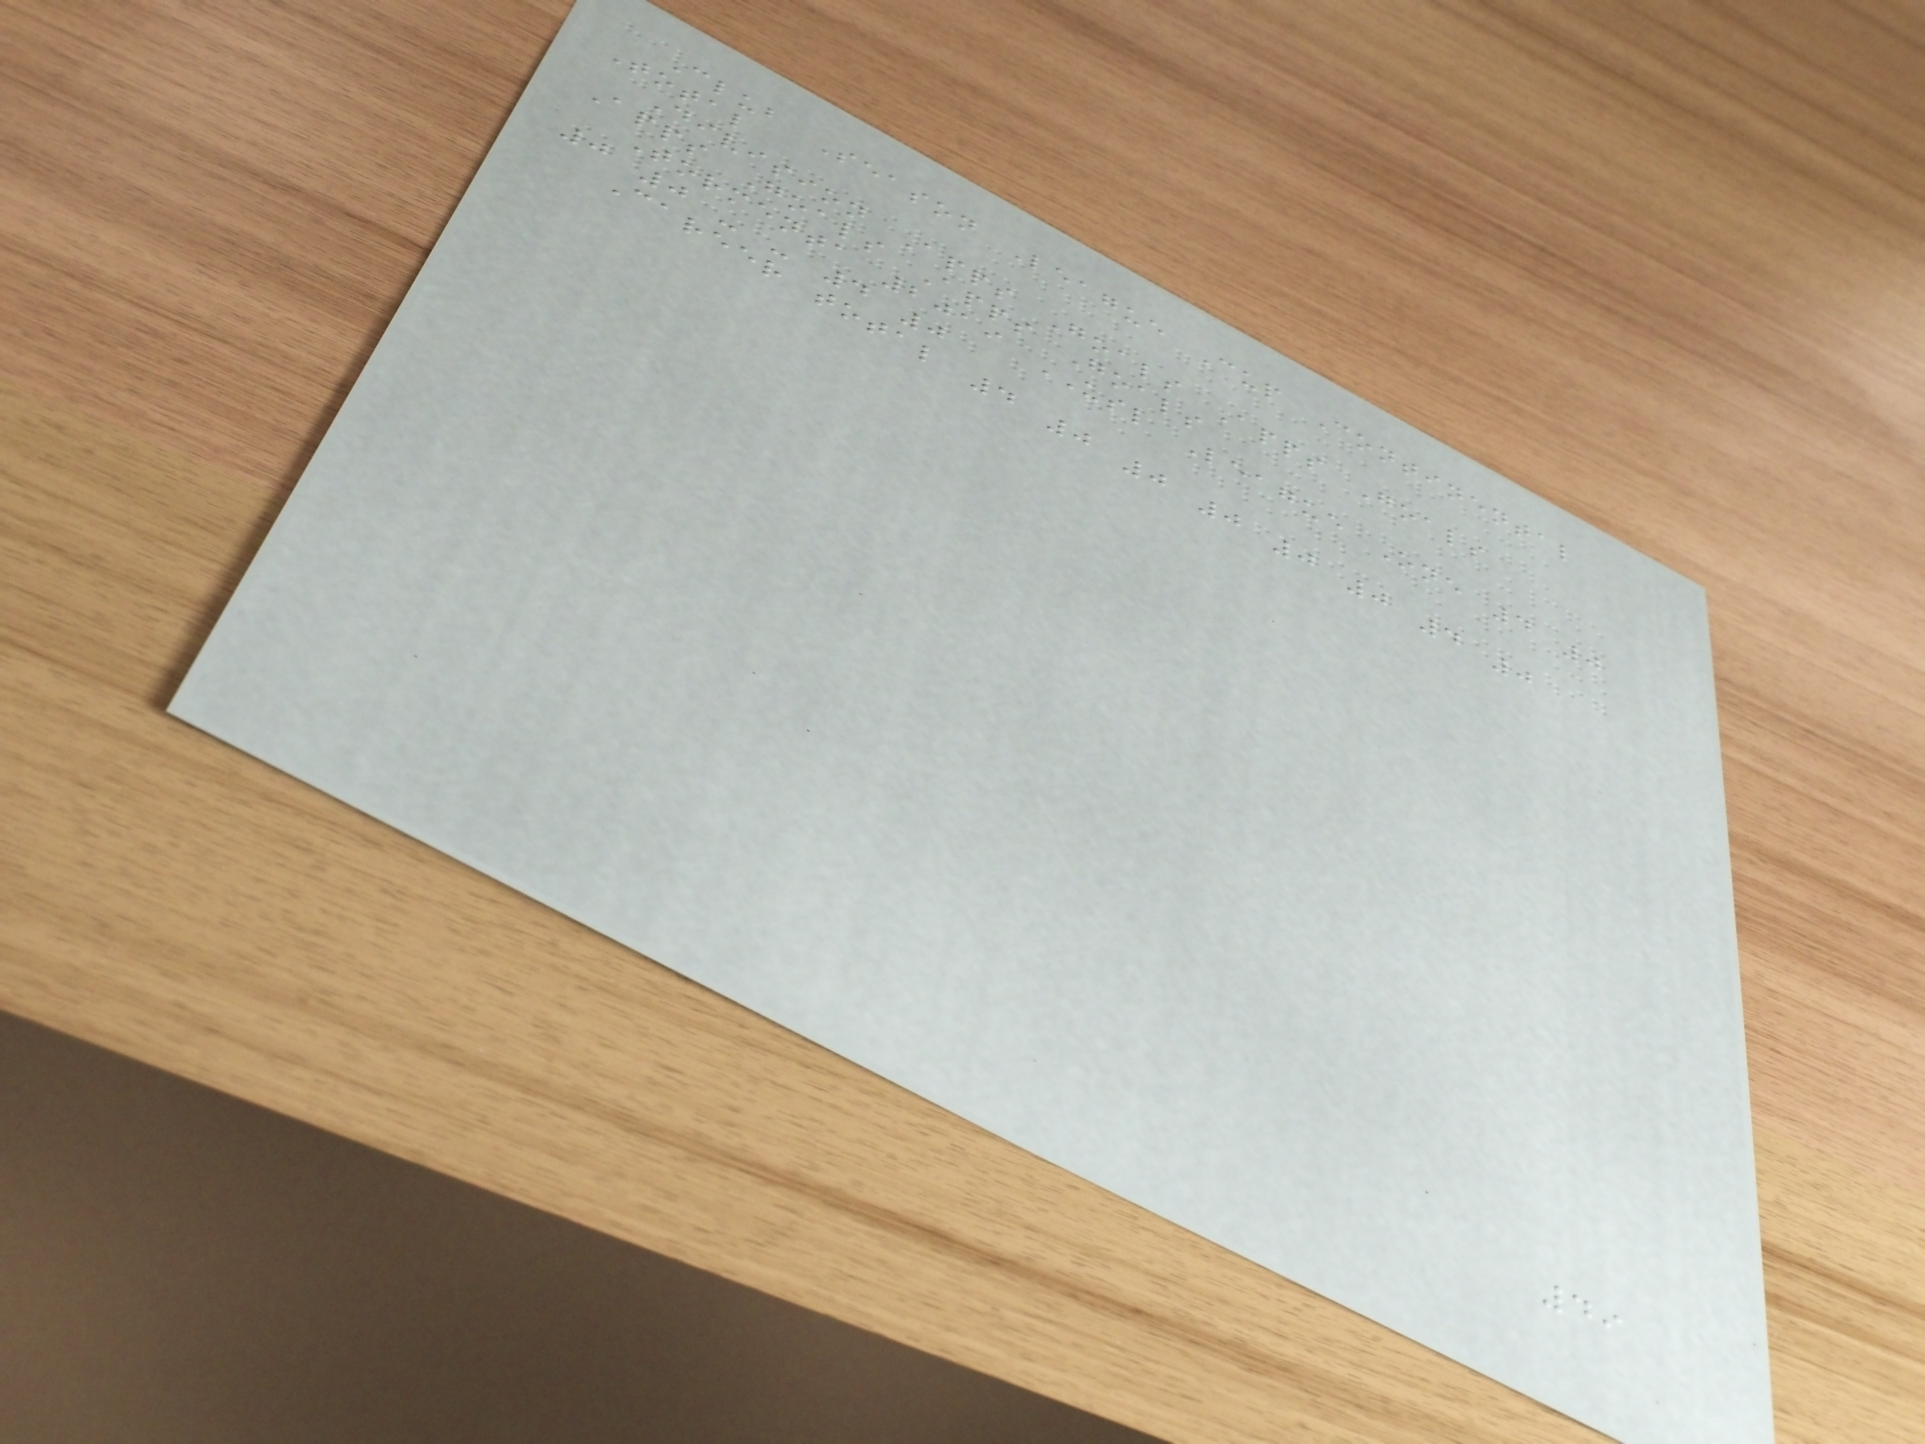Club Season League Cup Continental
Total
Division Apps Goals Apps Goals
Apps Goals Apps Goals
Tormenta 2019 USL League One 4 0
0 0 - - 4 0
Career total 4 0 0 0 0 0 4 0
49
